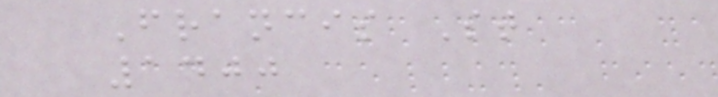Francis St
1400
